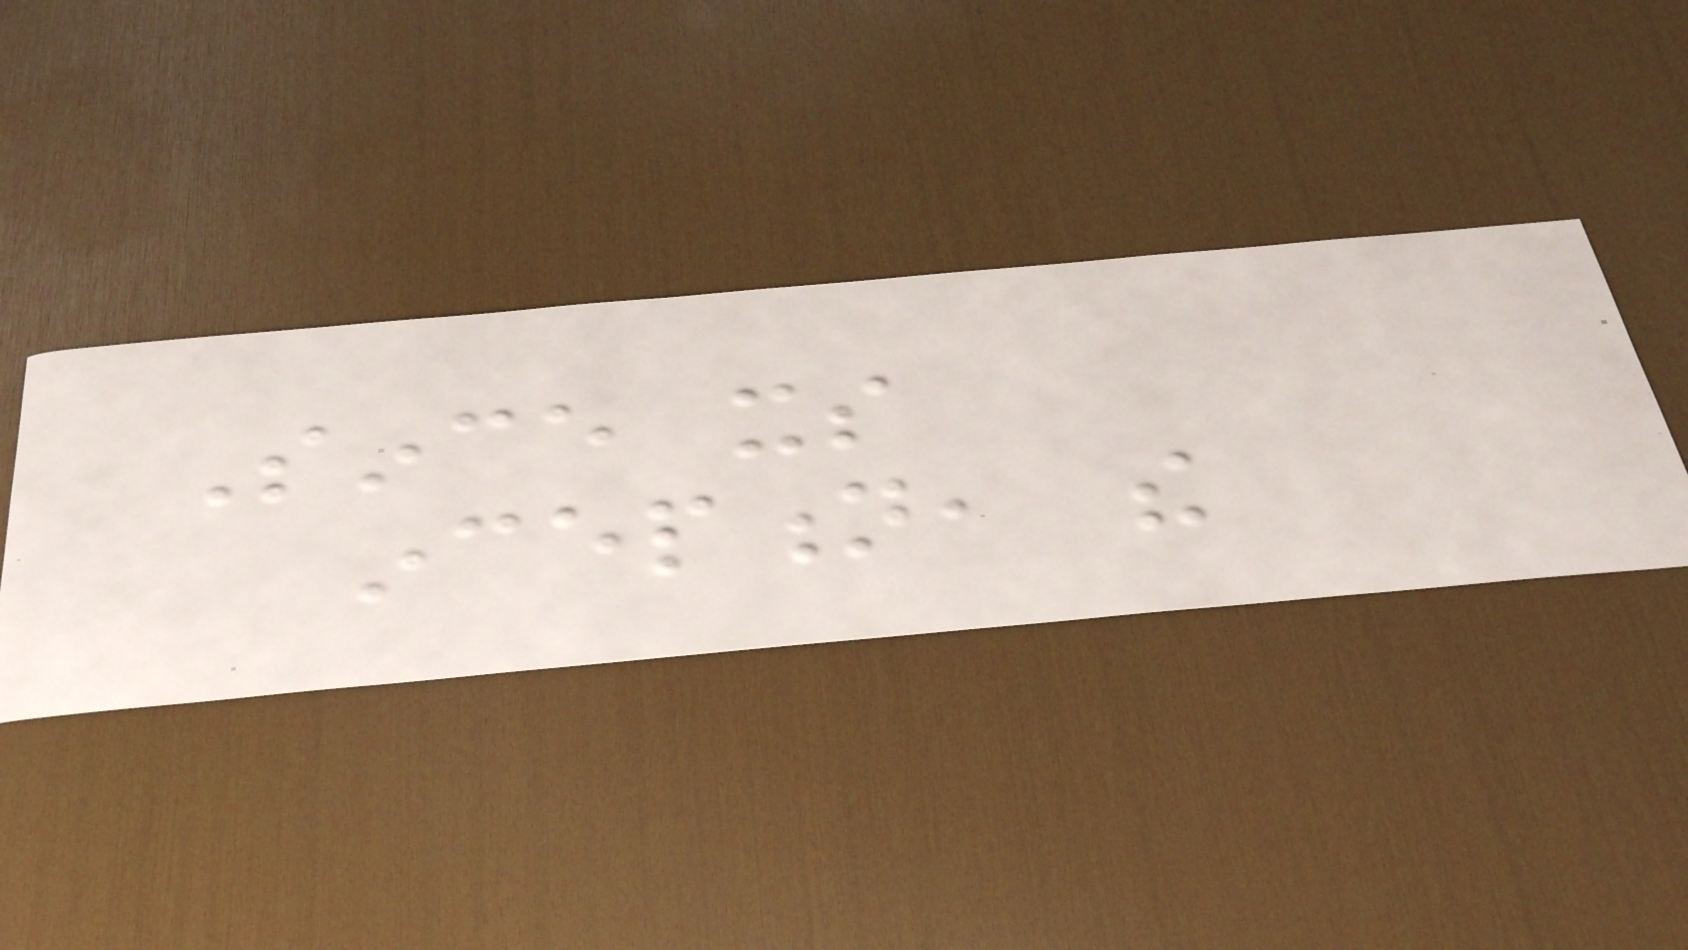Since its
inception, the
